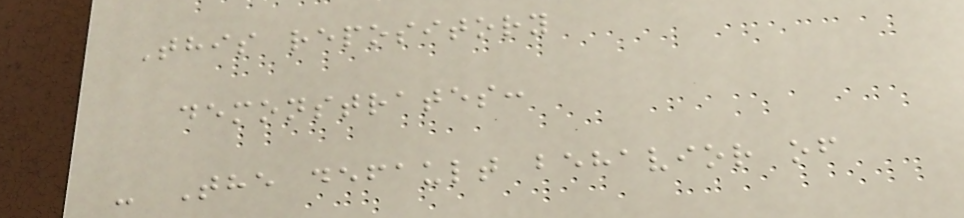This repository
demonstrates:
- The default behavior of
